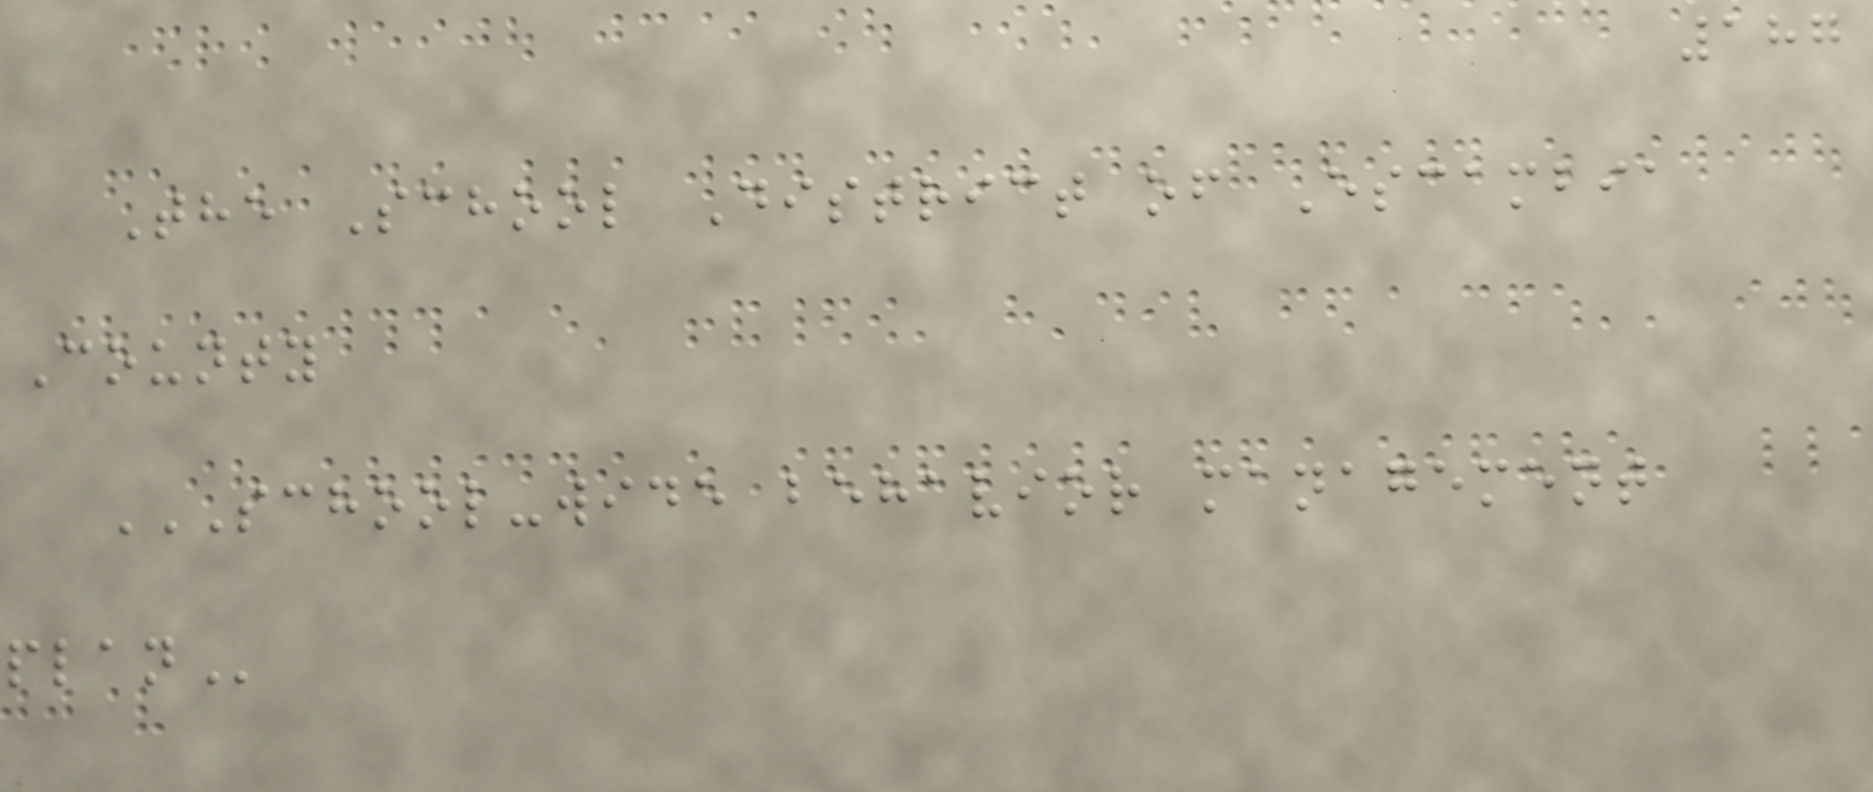187
The School District of Escambia
County
SCHOOL-WIDE BEHAVIOR MANAGEMENT
PLAN
